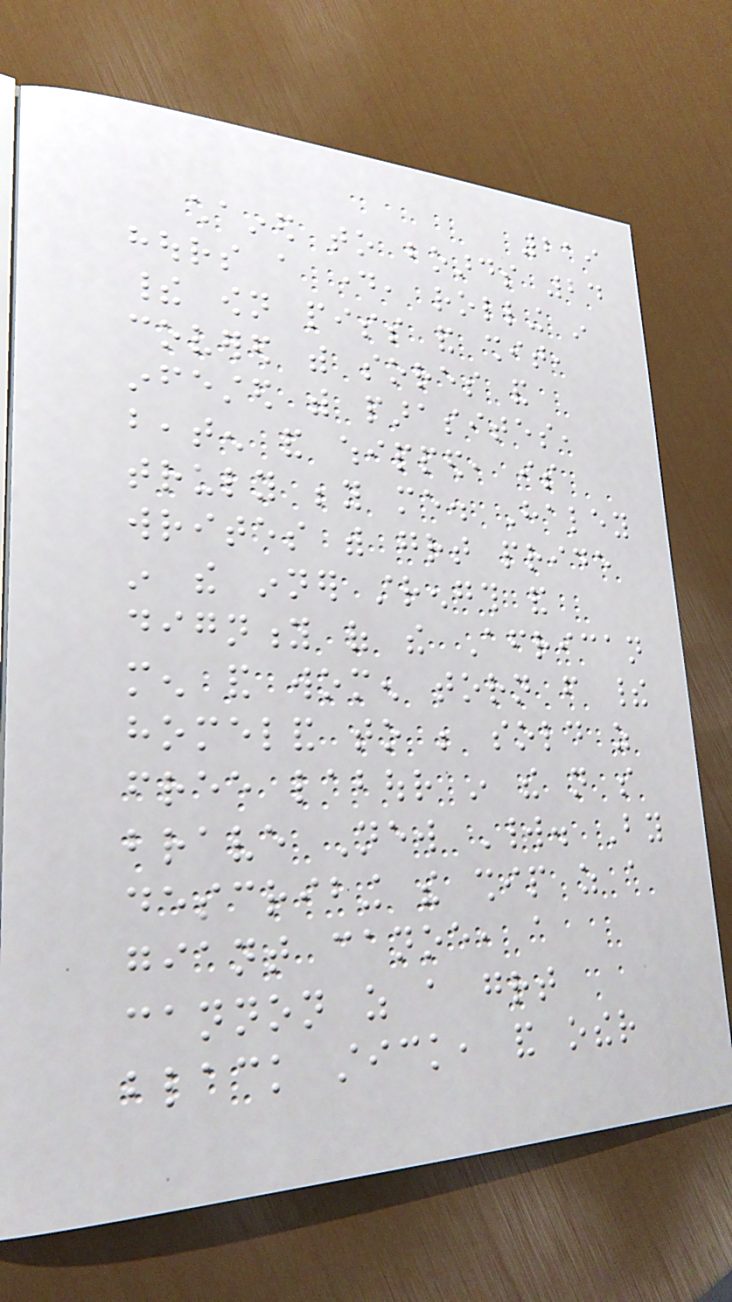219
chained to boards 24
hours a day, rolling in
their own piss and shit,
covered with sores and
infested with parasites,
beaten and whipped, is
truly beyond me. Haley
writes with great pride
in the inner strength and
dignity of the African
men and women torn from their
homeland to be sold as
free labour in the not so
brave New World. By
describing the ship as a
giant canoe, a
cannon as a great
black stick, and other
